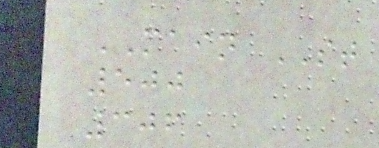MAIN ST
500
306
